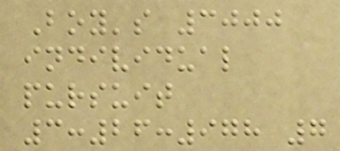Boy's 3000
individual
pursuit
3:26:978 7
